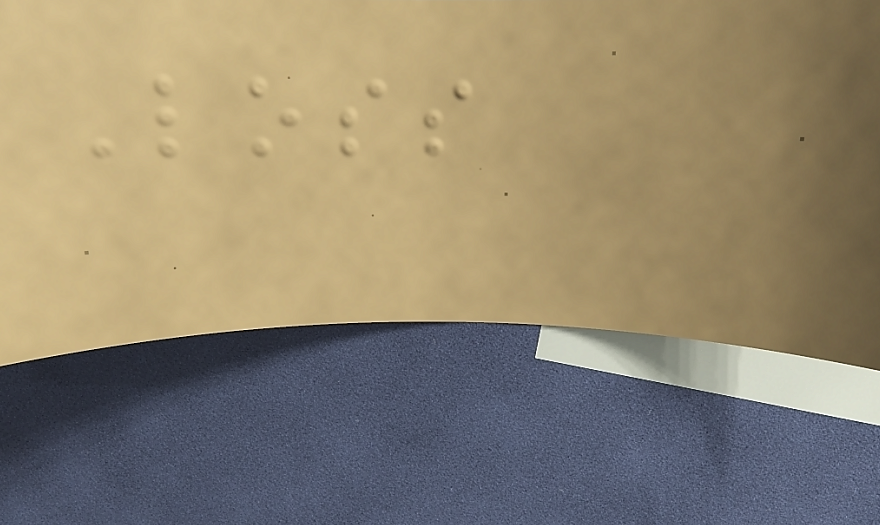Loss
